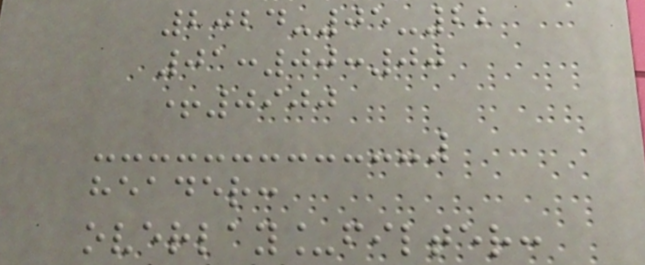2024-05-22
01:00:00
+0900
header:
overlay_filter:
